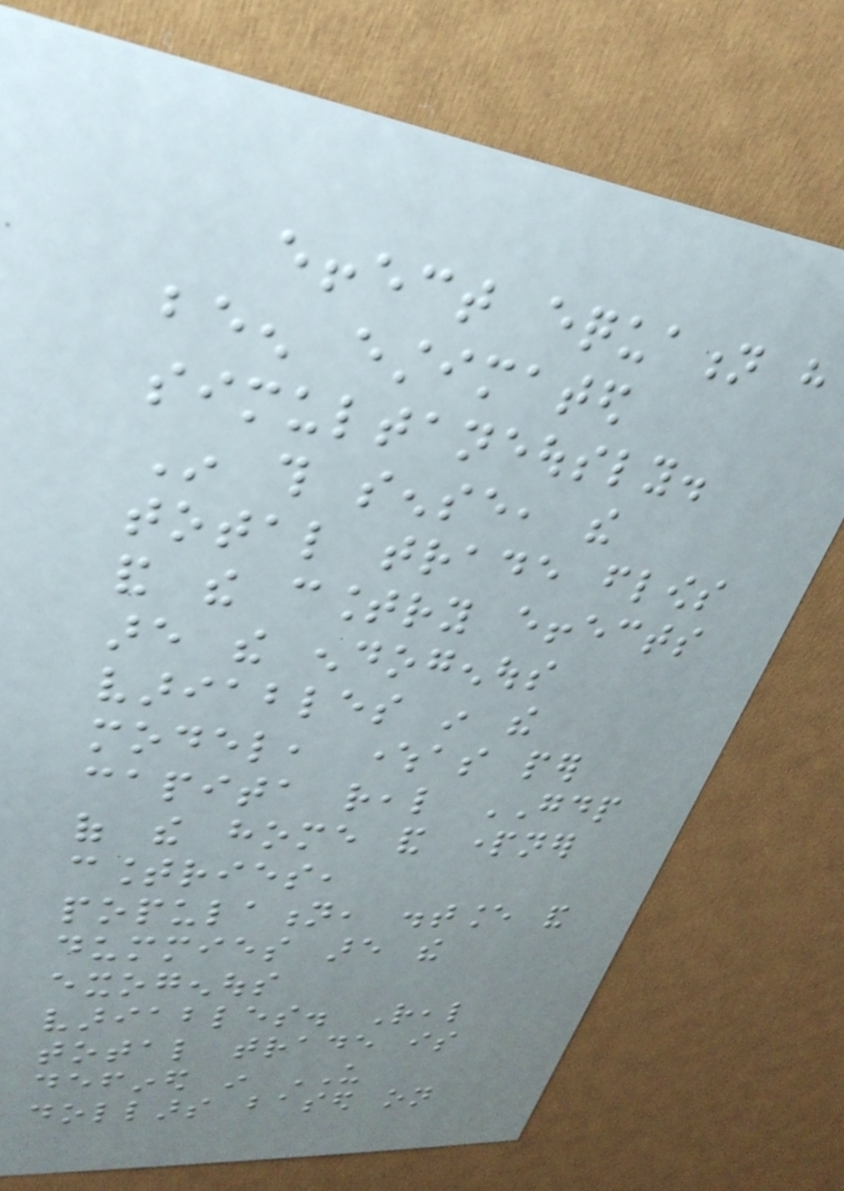effect equation have
been estimated
simultaneously.
In this sense, the
total trade flows
and the country effects
are the endogenous
variables in the
model, whereas per
capita real GDP
of the home and partner
countries,
population, distance and
dummies are the
exogenous
variables. Real
total trade is
defined in US
dollars based on
